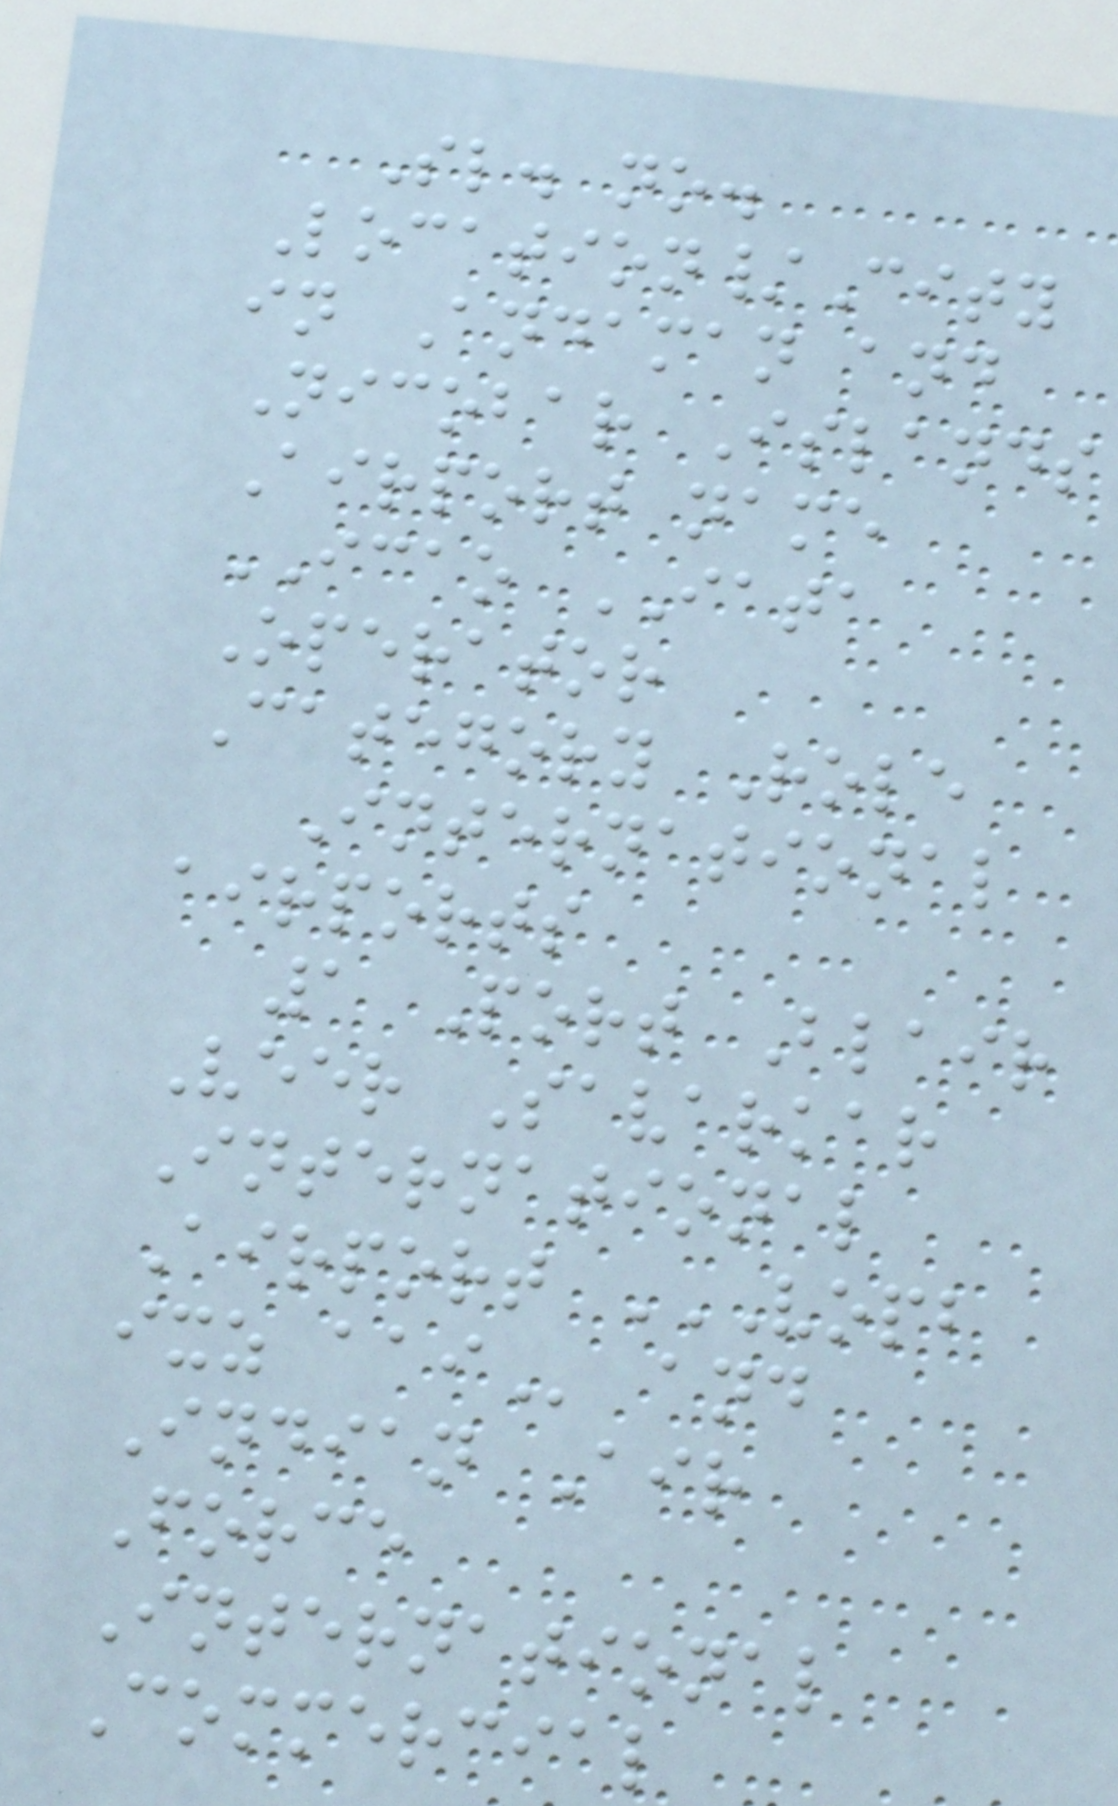Sl. no.
Location/City
in Andaman and
Nicobar Islands
Airport name
ICAO IATA
Operator
Category Role
International
airports
1 Port Blair
Veer Savarkar
International
Airport VOPB
IXZ AAI and
Indian Air
Force
International
Commercial
